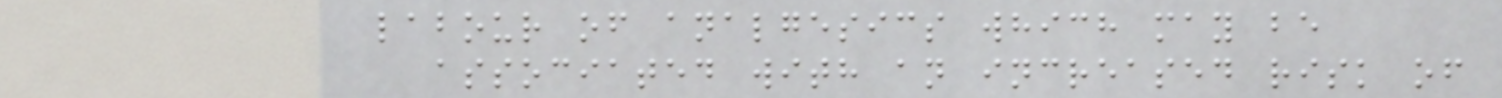labour of analgesics which may be
associated with an increased risk of
